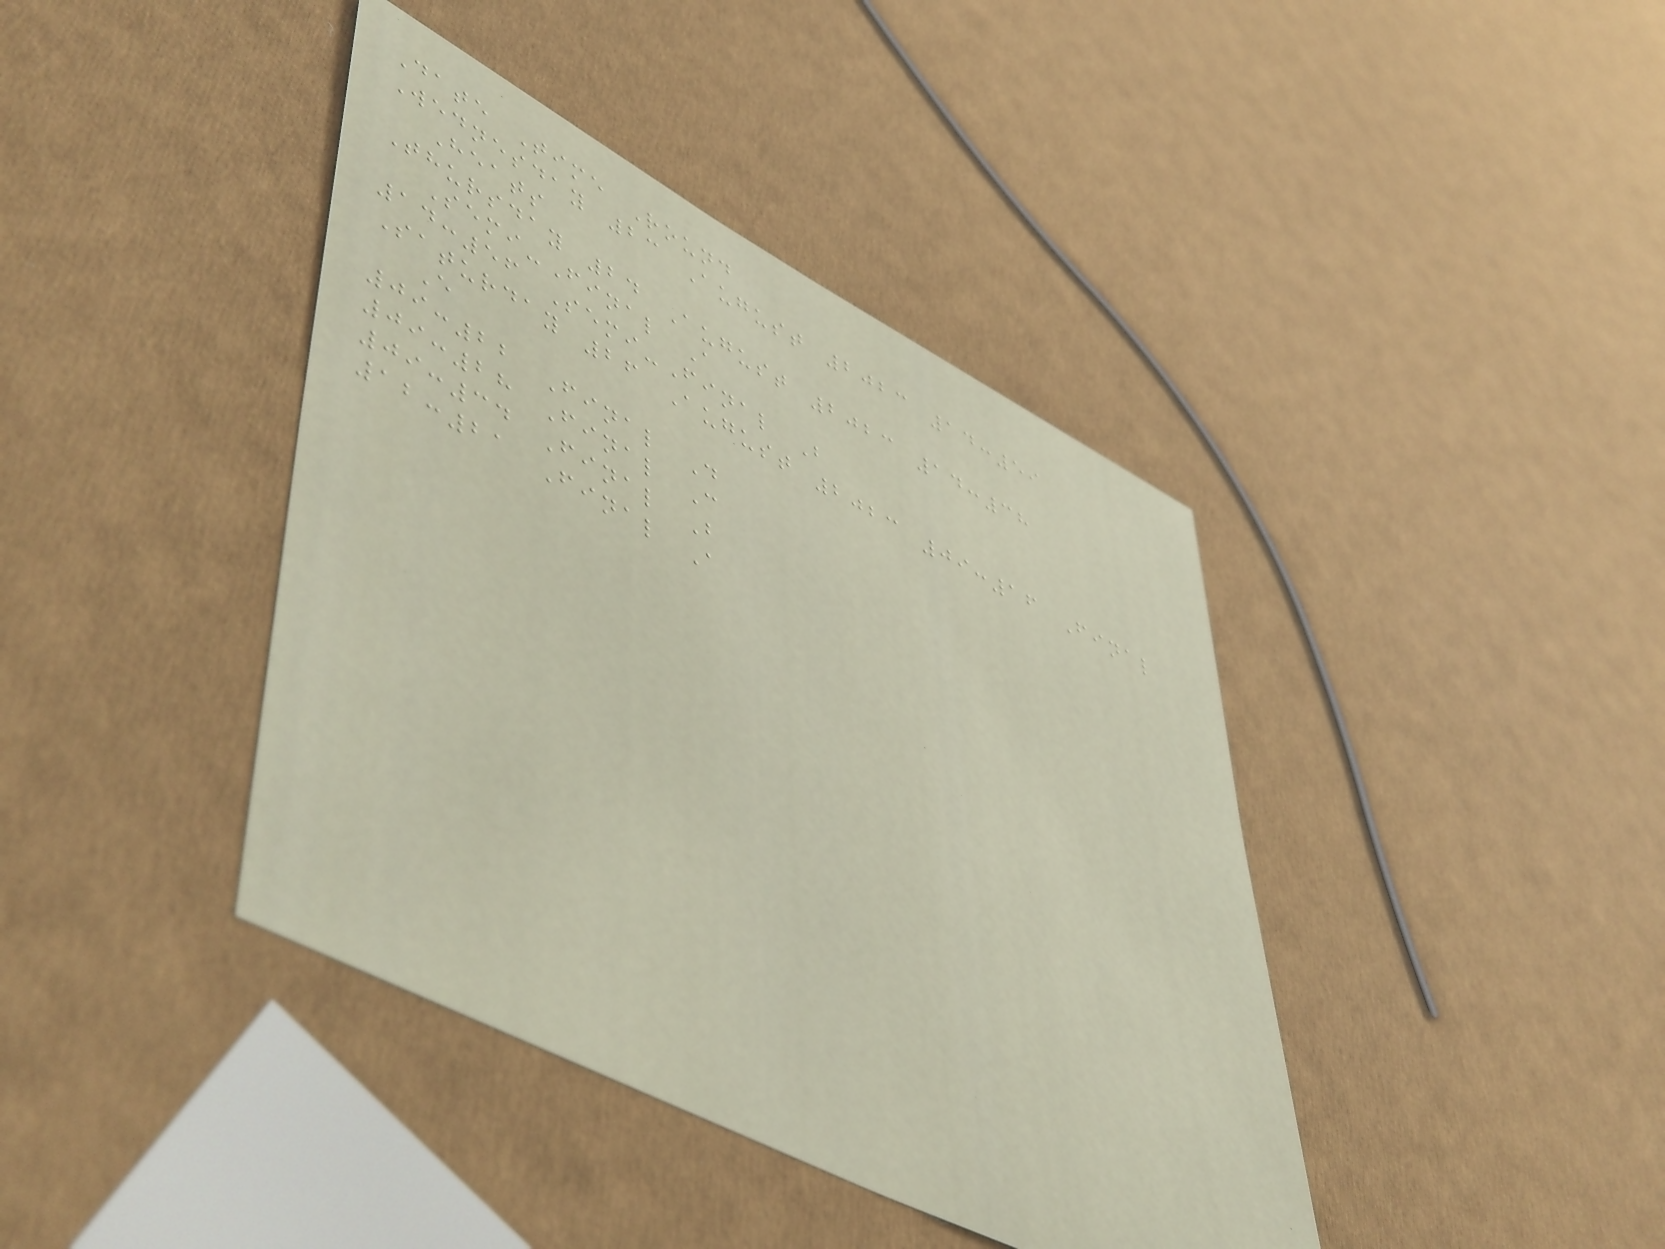Date Time Round
Wednesday 23 August 2023 14:59
Heats
Thursday 24 August 2023 14:38
Semi-Final A
14:56 Semi-Final B
Saturday 26 August 2023 09:16 Final
E
09:22 Final D
09:28 Final C
09:34 Final B
12:21 Final A
